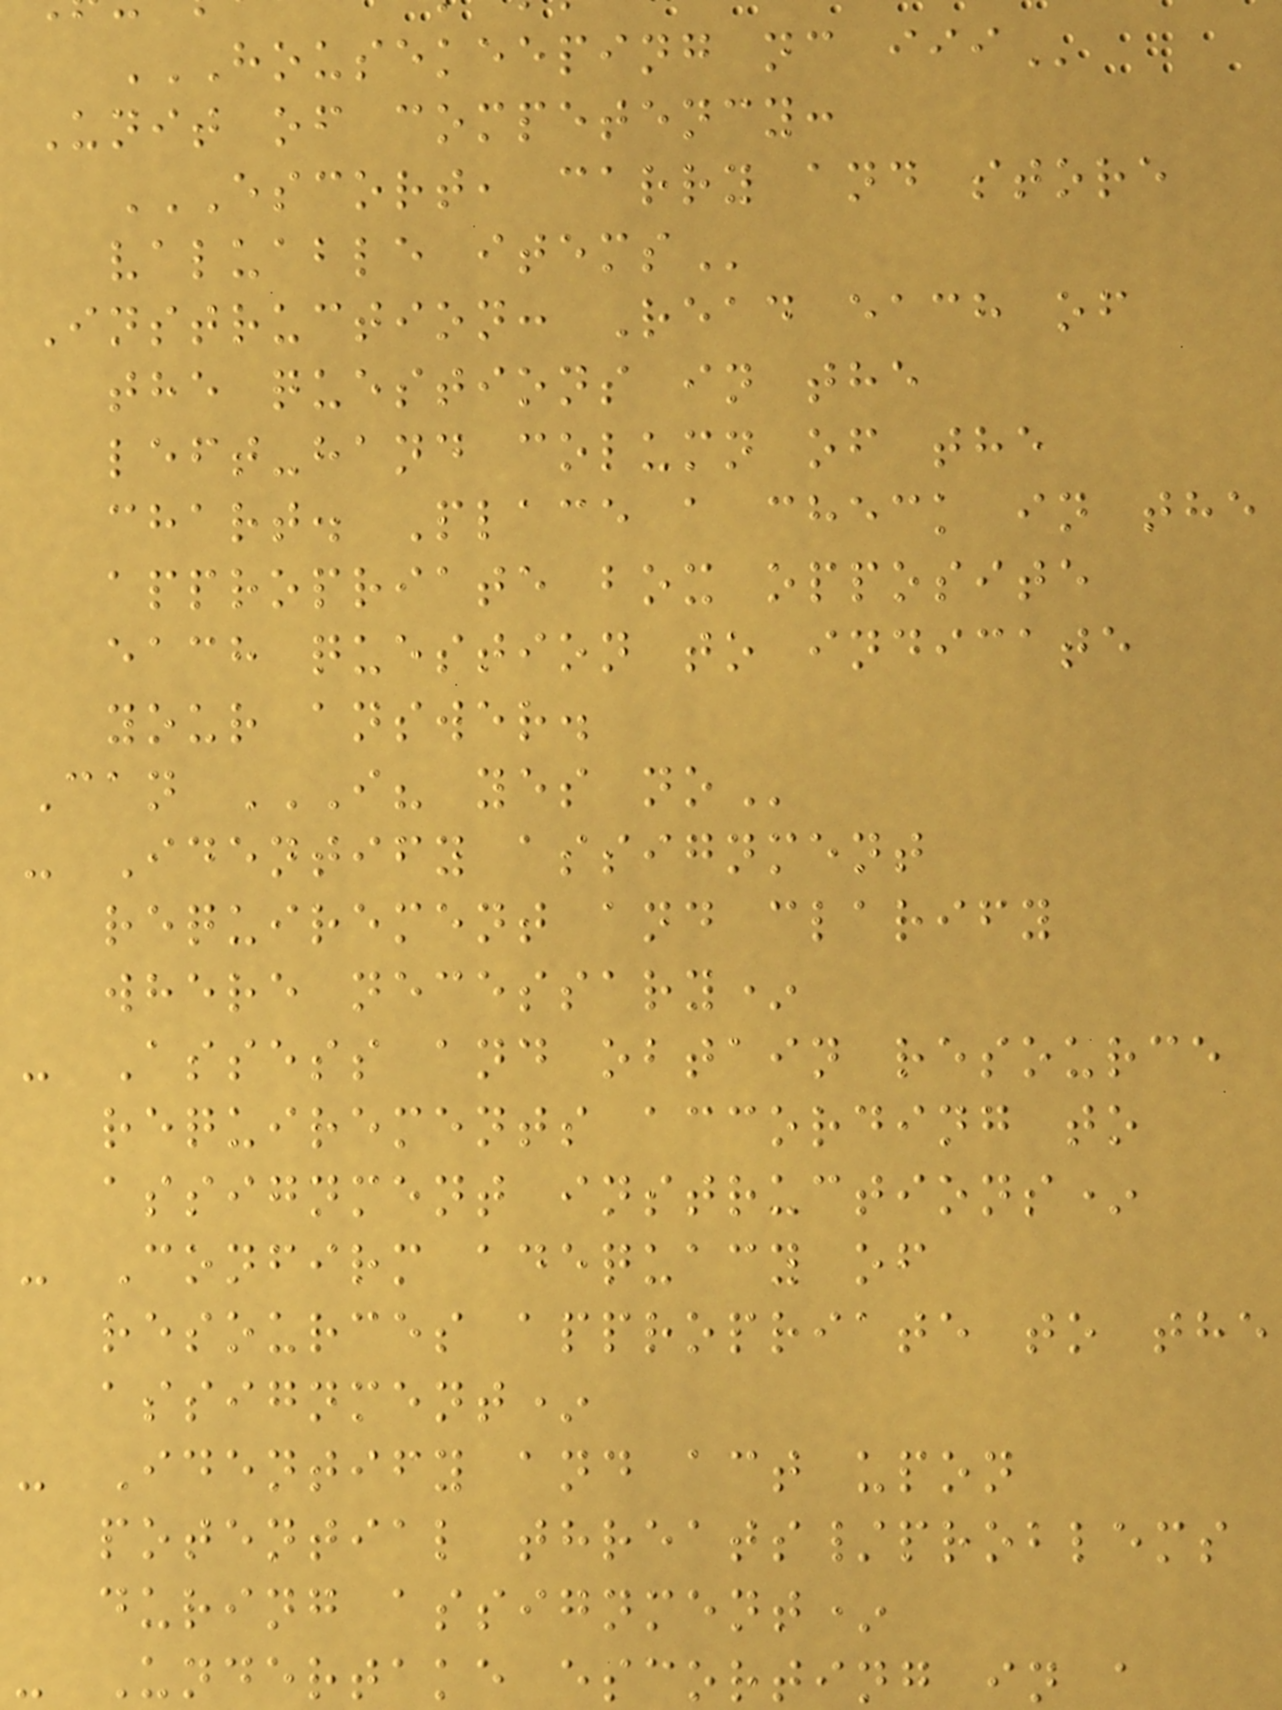HOUSEKEEPING NC III
Unit of competency:
ESCORT, CARRY AND STORE
valuable
Instruction: Read each of
the questions in the
left-hand column of the
chart. Place a check in the
appropriate box opposite
each question to indicate
your answer.
Can I? YES NO
- Identify assignment
requirement and clarify
where necessary*
- Assess and obtain resource
requirements according to
assignment instructions*
- Confirm adequacy of
resources appropriate to the
assignment*
- Identify and act upon
potential threats/problems
during assignment*
- Undertake escorting in a
